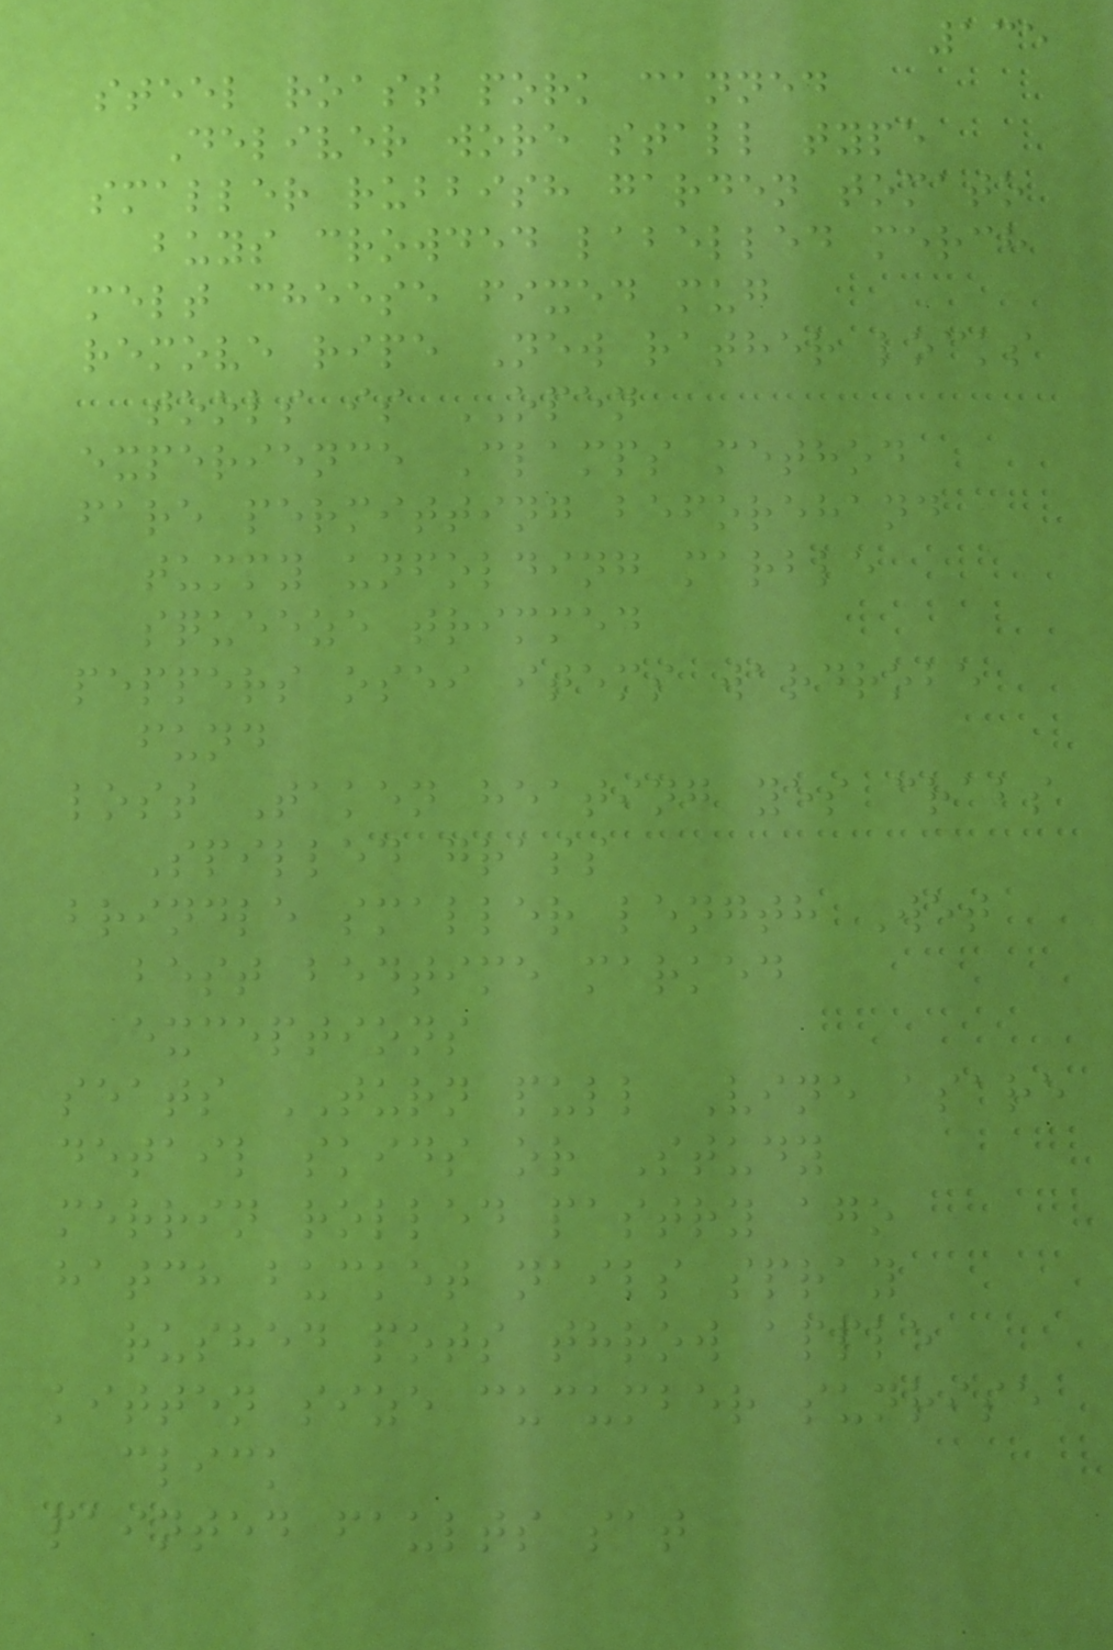135
steel roast pork canned
Deliver wore stall type
smaller rubbish garden tomato
buys crowded labelled merch
melt cheese fixed mug
remove ripe New rather locks
tools is OPEN
experience Clamps method
fare permitting beforehand
tummy unfolding marble
squeeze trimmed
peppers osei items wardrobe
fund
lost Taken heating yes crabs
Spilled grass
brindle smaller length Wet
best bedtime marked
exceptions
seats TURN pull Vine asare
detail skids or Study
merrin rolled pastry ago
hatch bucket nails spray
rushed pots throw apple
kitten size cucumber sunrise
click
painted faults sat
